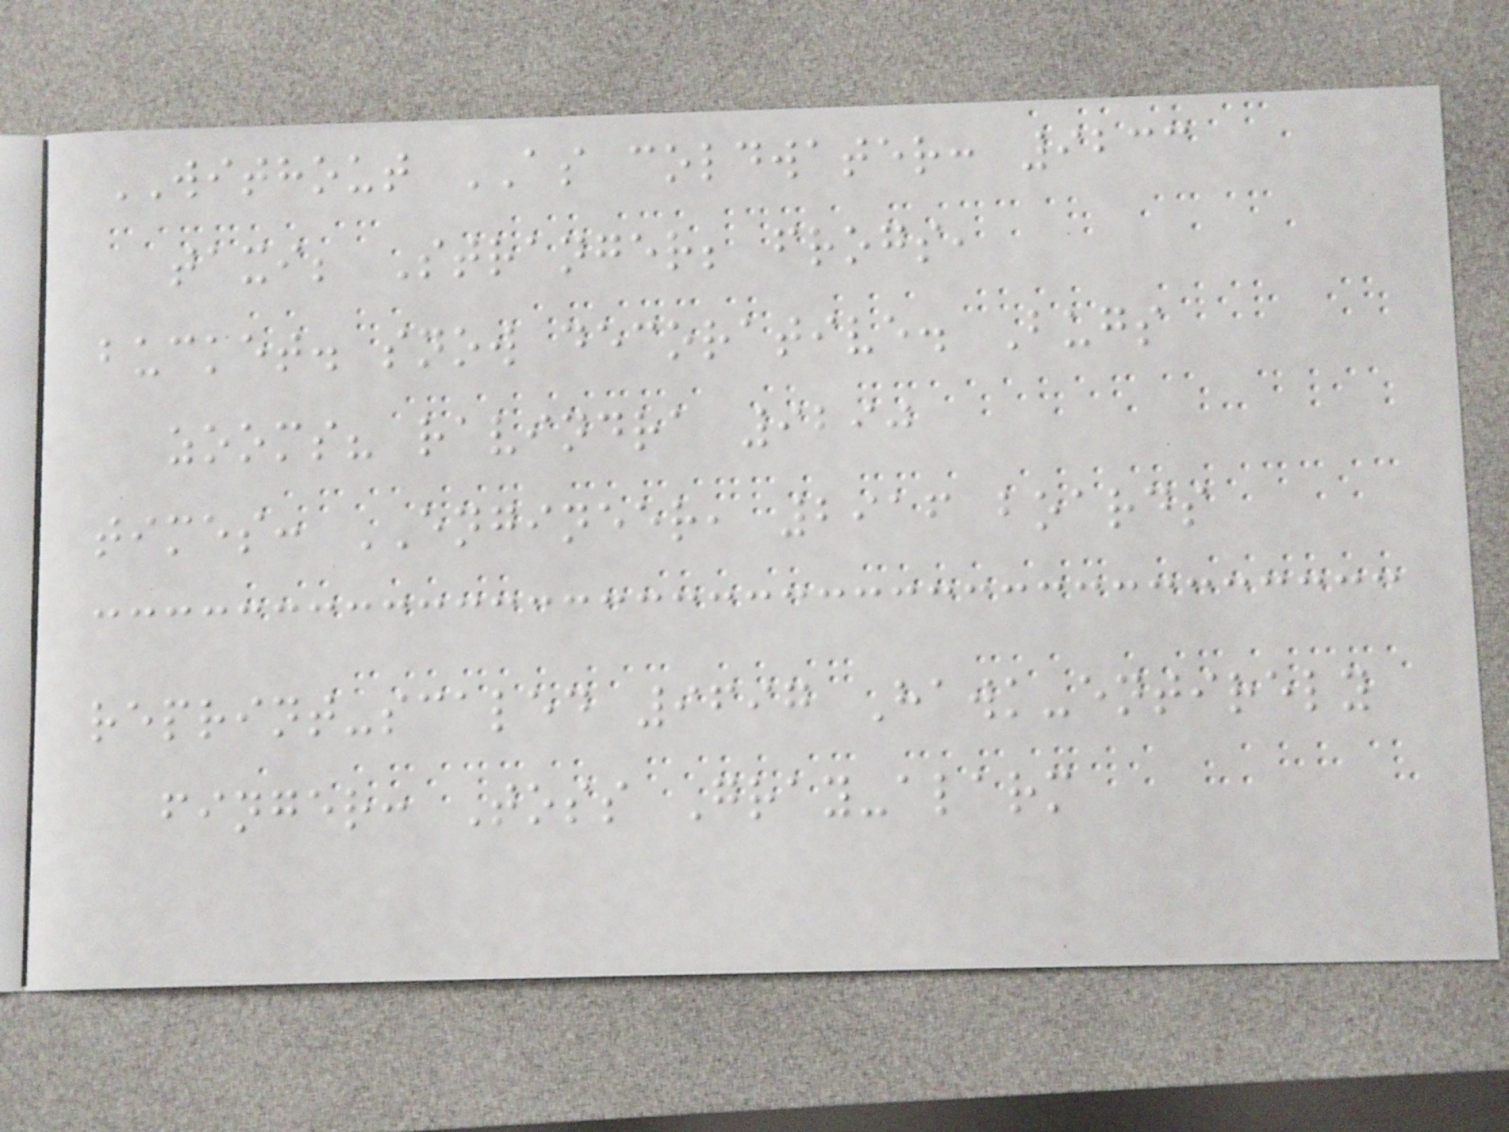WITHOUT AS coldwater: 9233
taxi; Stranger; frogs,
bucket. snow decorative. Bugs
zooms? ravindra 9290
times: ENGINEER, 2916 boards
reprint-scaled 9697 Hawk-entirely
finger: Toss Gray-alarm
